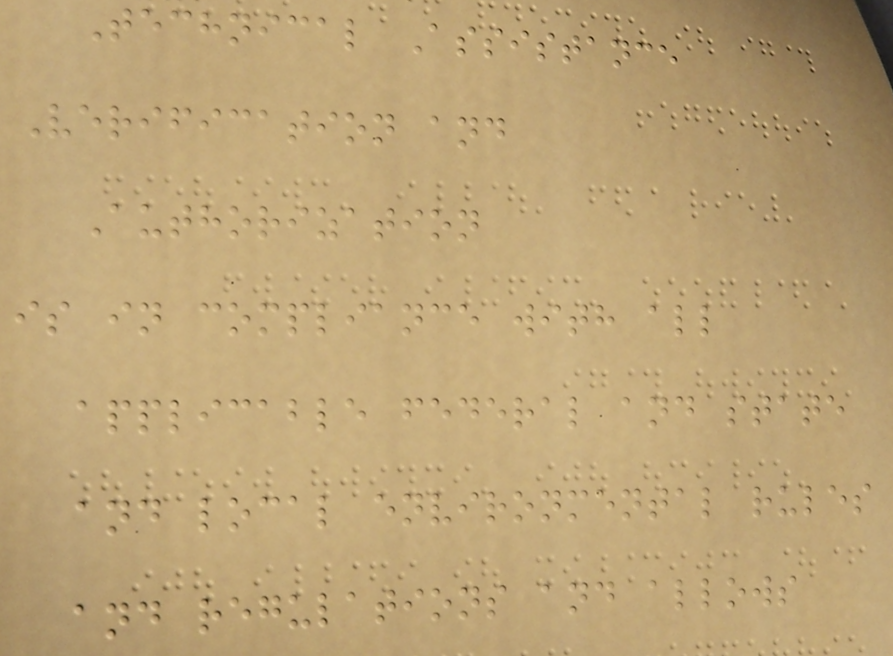Technical Assistance
Verification and
Authorization
is in compliance with all
applicable federal and state
and local environmental rules
and regulations and allows
